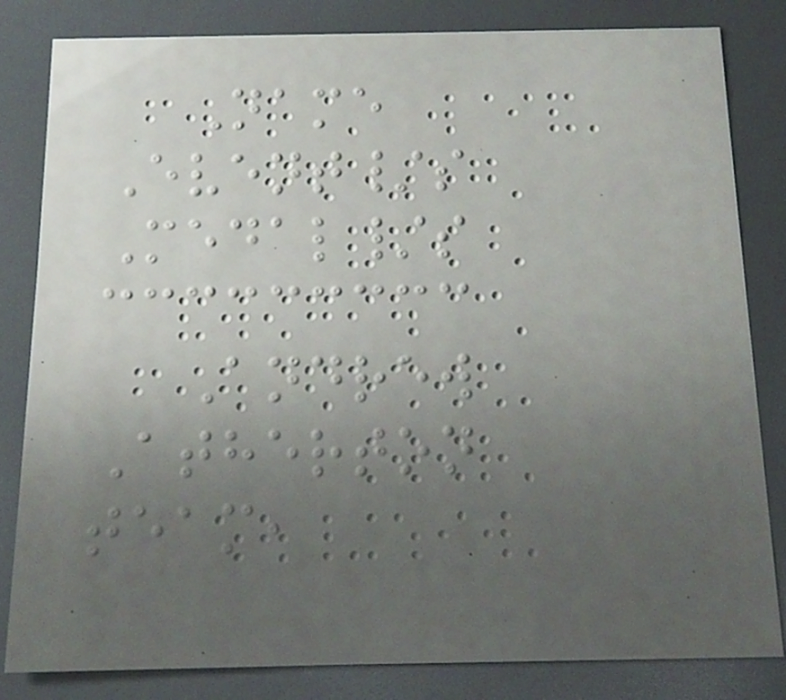Name
Event/s
Medal/s
Andrew
Atherton
team,
